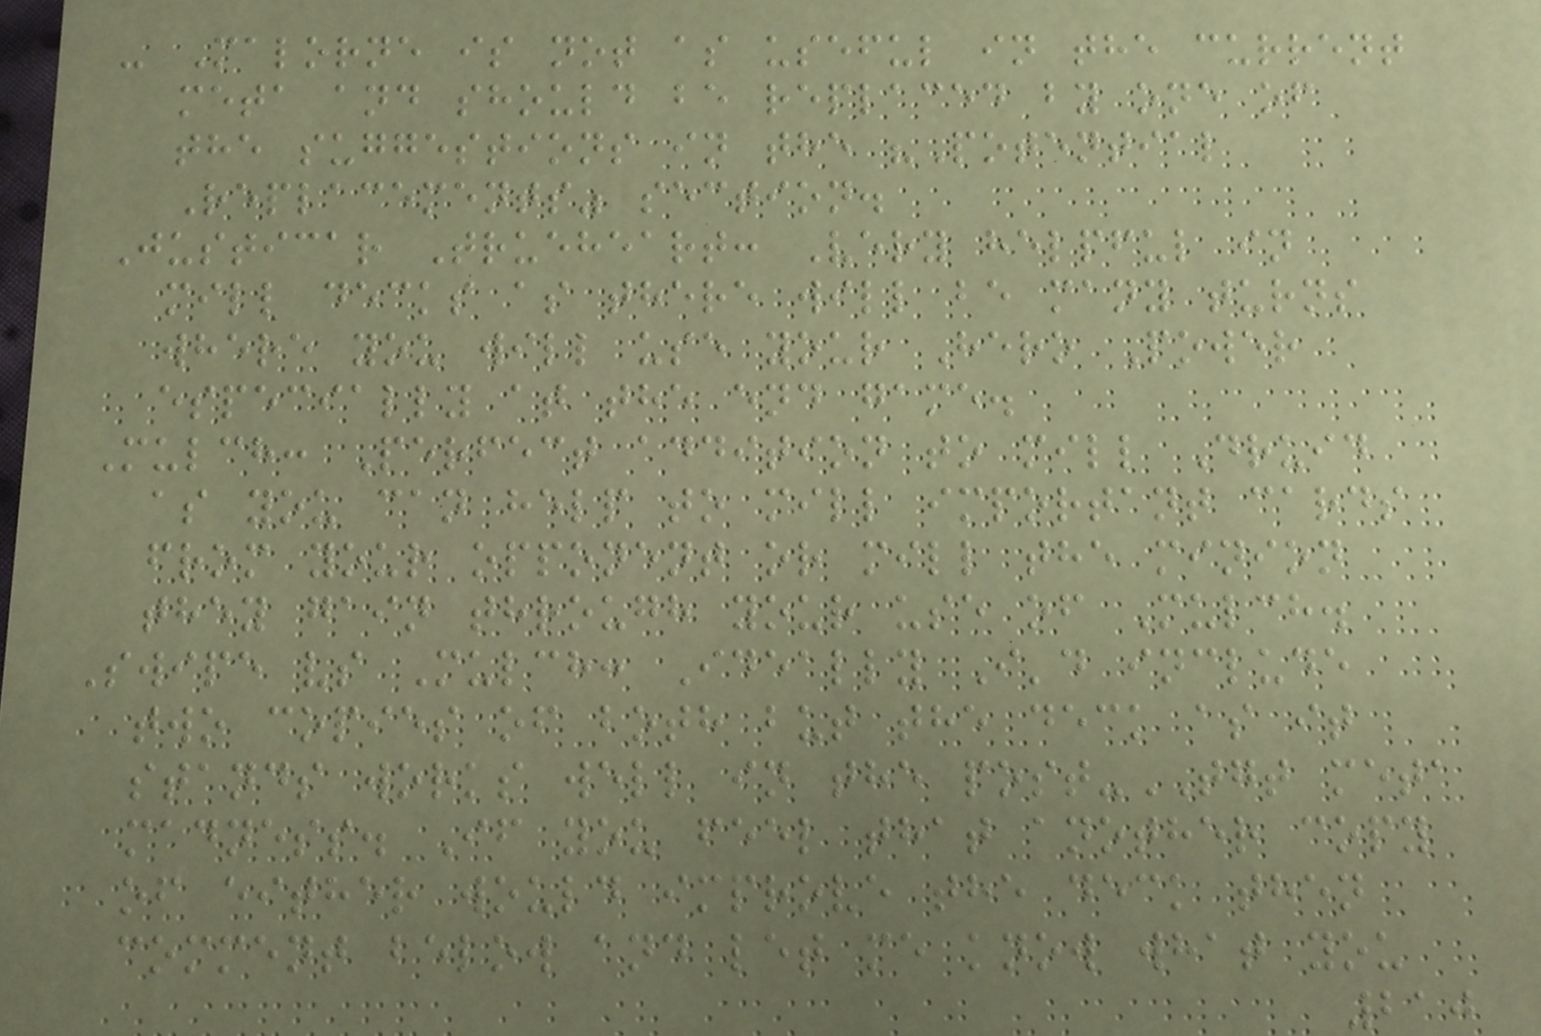- Malorne is not as useful in the current
meta and should be replaced by one of
the suggestions in the "Potential
Replacements" section.
Justicar Trueheart: Very helpful in
mill decks as there will be many turns
where you will use your Hero Power
especially at the end game.
Mulch: Perfect addition to mill Druid
as you can help to mill important cards
from your opponent or mill the minion
they gain through your use of Mulch.
Swipe vs Mulch: Ideally I'd include
two copies of both but the deck as it
stands works well in the post-TGT meta
madness. If you feel that another copy
of either would improve the deck then
comment below and let me know what you
210
